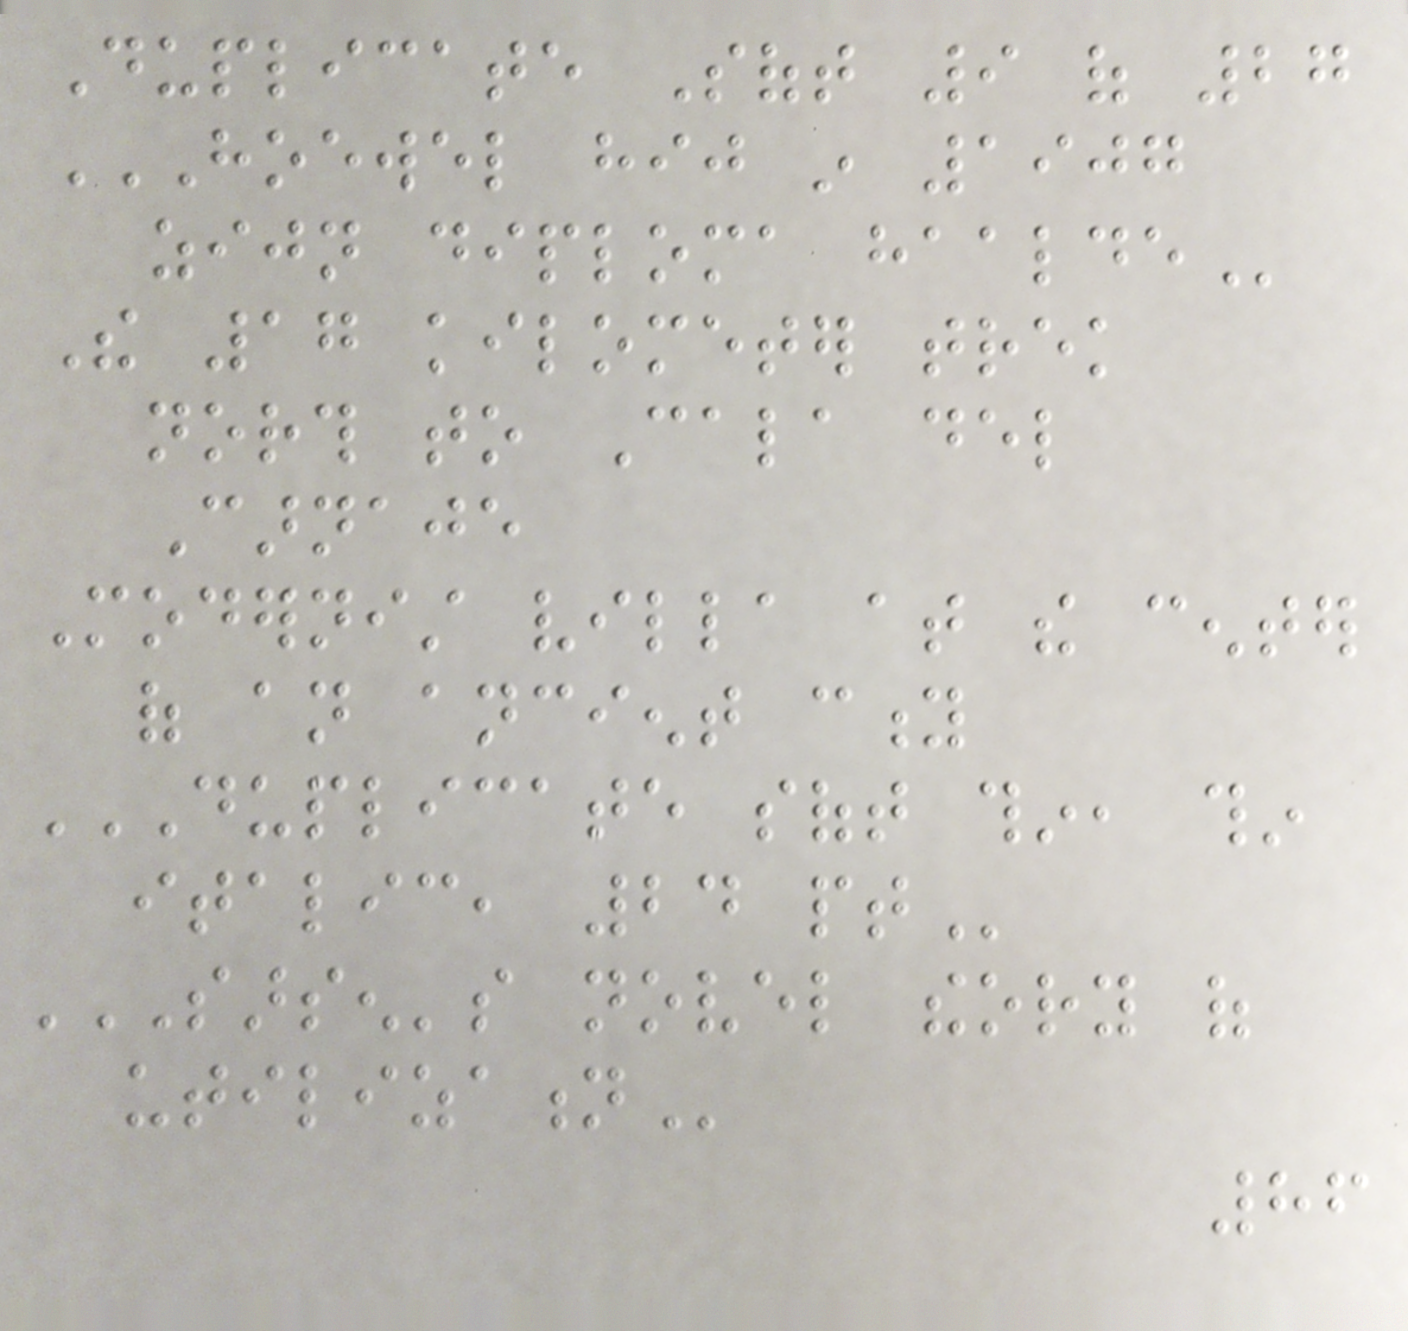Duplicate Soft 9 of 27
HOEWEL HIJ IN 1907
ZIJN DIPLOMA HAALDE
The 17 kilometer trek
north to Cala del
Carnaje
Modernist villa at the center
of an ancient city
DUPLICATE SOFT THIN, THIN
ITALIC, 24 PT
SARSEN'S NOVEL THEORY OF
UTILIZATION
86
